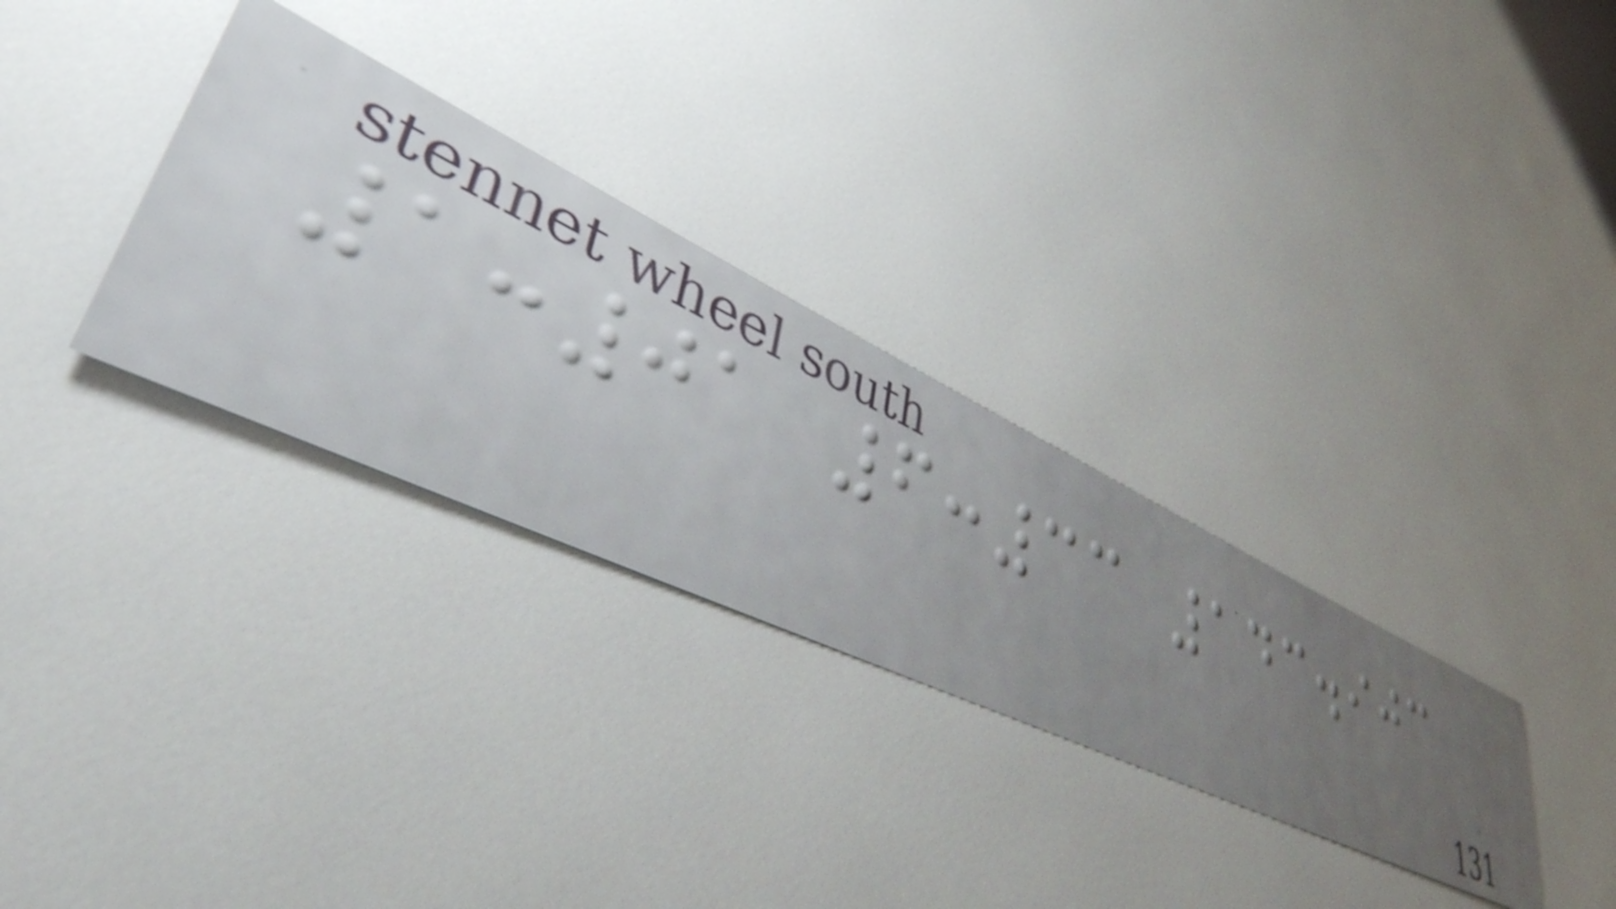1:01 6:33 143.903
